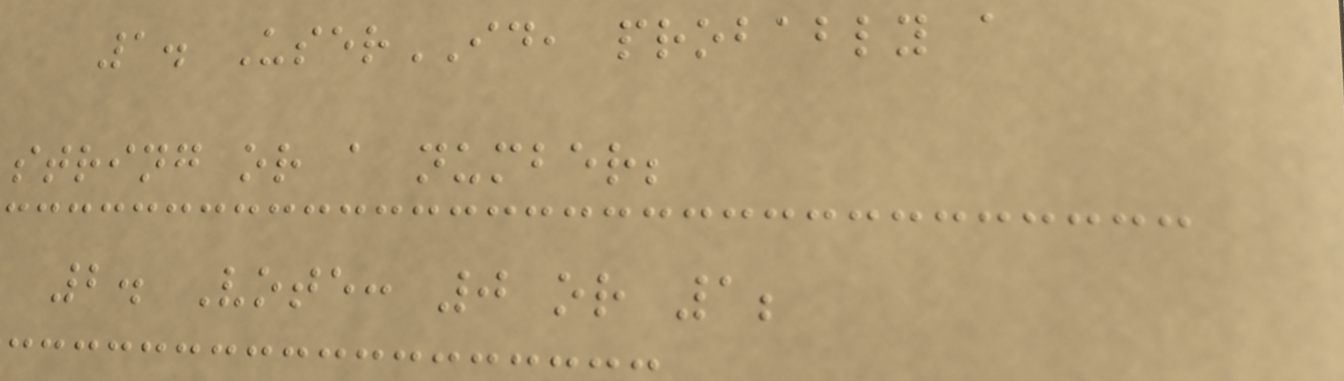1. UserID, probably a
string or a number;
2. Vote: 0 or 1;
